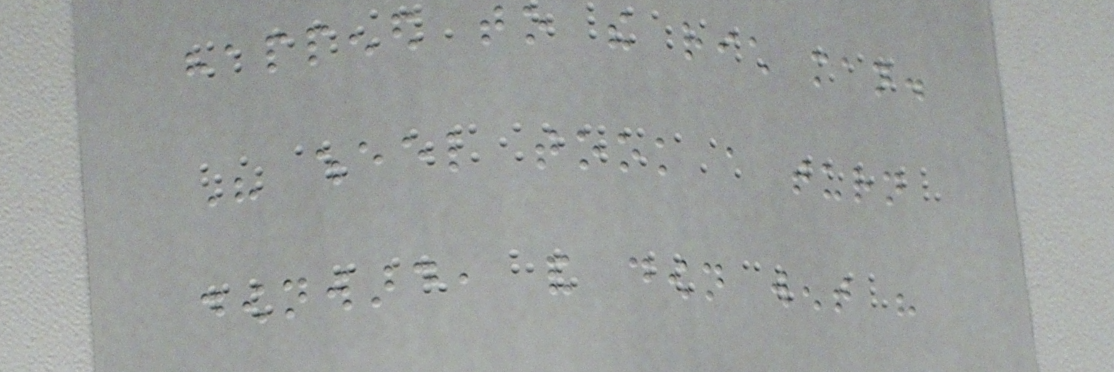happened to the rich man.
His wheel took a turn
downward, and down went his
